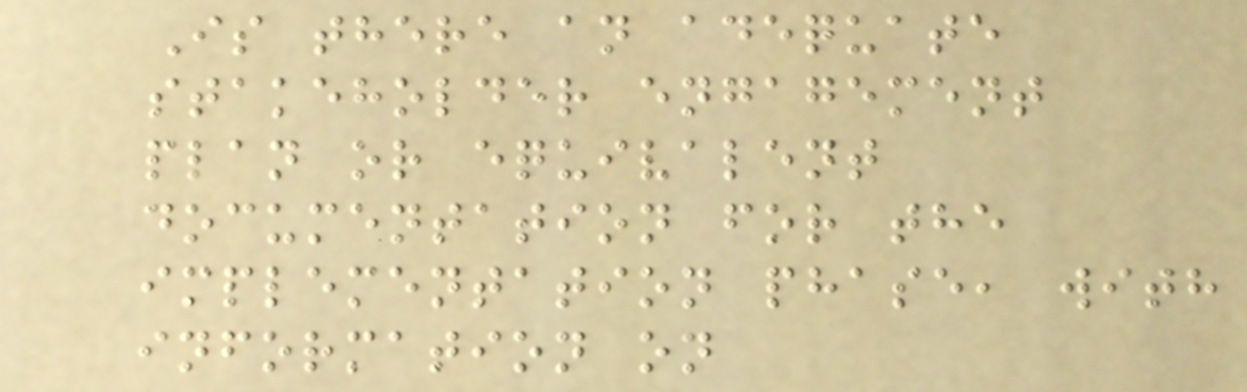Is there an adequate
stakeholder engagement
plan or equivalent
documentation for the
implementation phase, with
information on
